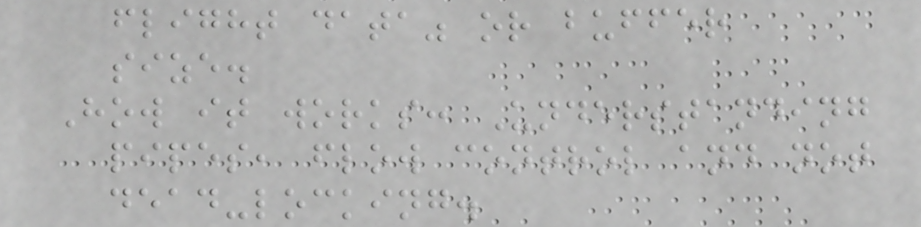flight data" or buffer
size.
How it works: Understanding
pipes, flow control and not
dead-locking.
